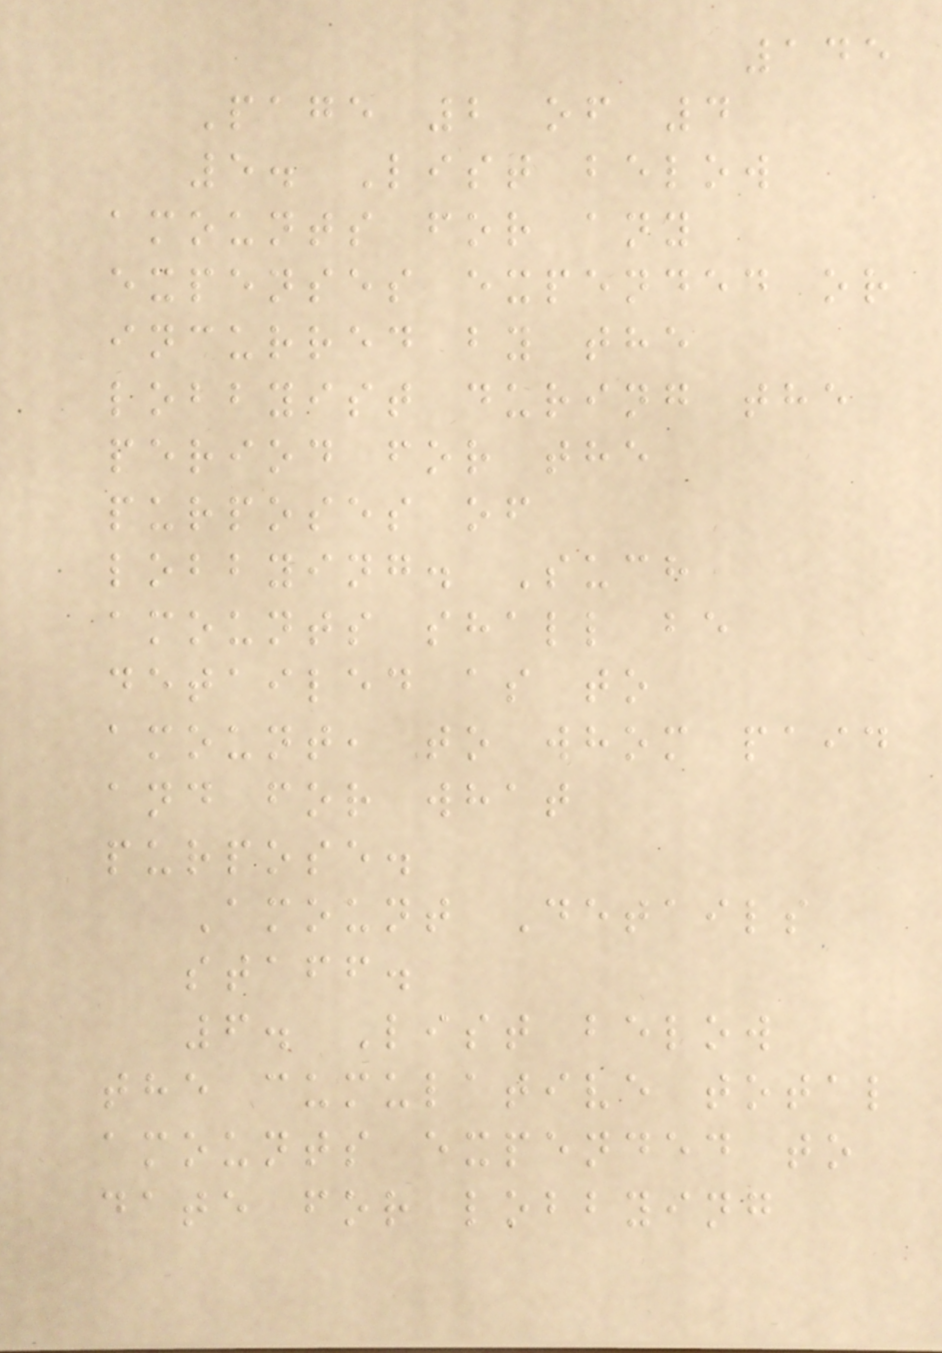145
Page 2 of 4
5. List below
amounts for any
expenses expended or
incurred by the
lobbyist during the
period for the
purposes of
lobbying. Such
amounts shall be
detailed as to
amount, to whom paid
and for what
purpose.
Amount Details
staff.
6. List below
the cumulative total
amounts expended to
date for lobbying
